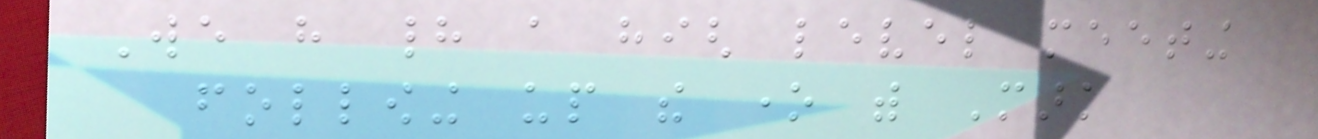We have had a high level meeting
following up the one with Mark
